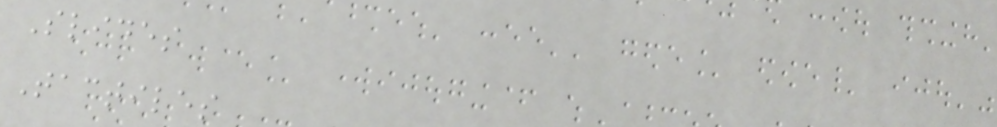Slides
Tactiles
